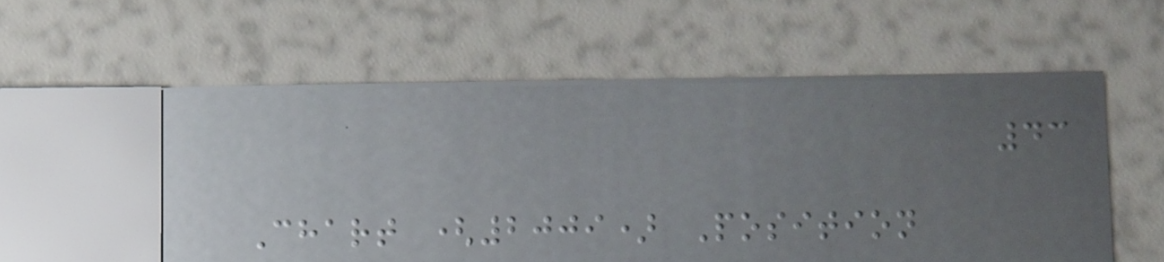43
Chart (2009) Position
